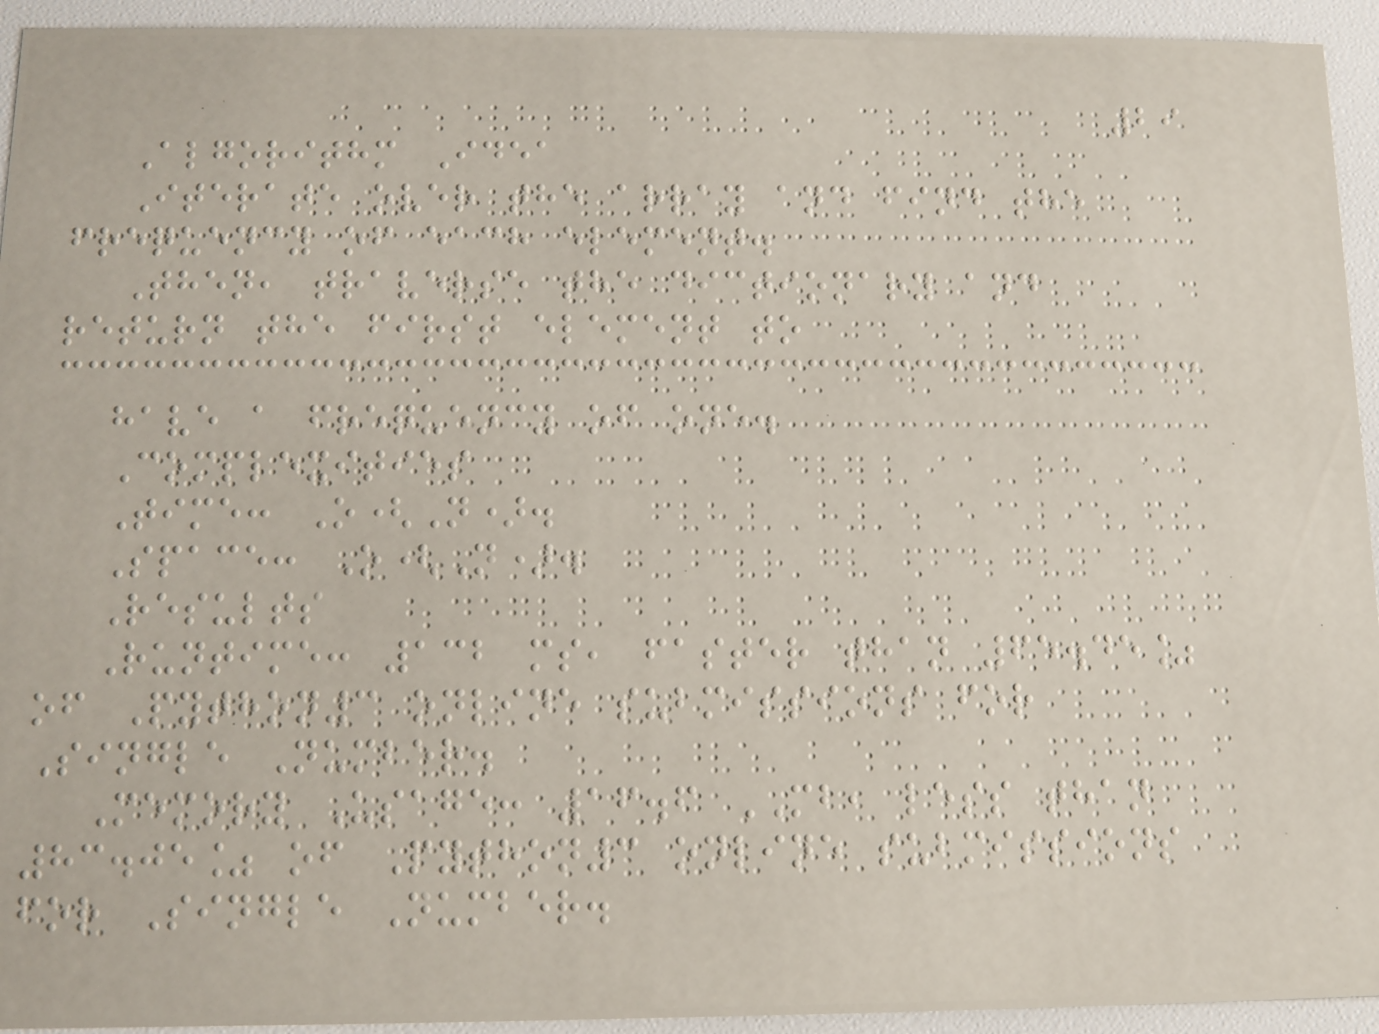29
Algorithm Idea
Iterate over the array and find the
frequency of each element.
Then, traverse the dictionary and
return the first element to
have a frequency of one.
Complexities
Time: O(N).
Space: O(N).
Results
Runtime: 132 ms, faster than 65.45%
of Python3 online submissions for
Single Number.
Memory Usage: 16.6 MB, less than
83.05% of Python3 online submissions
for Single Number.
